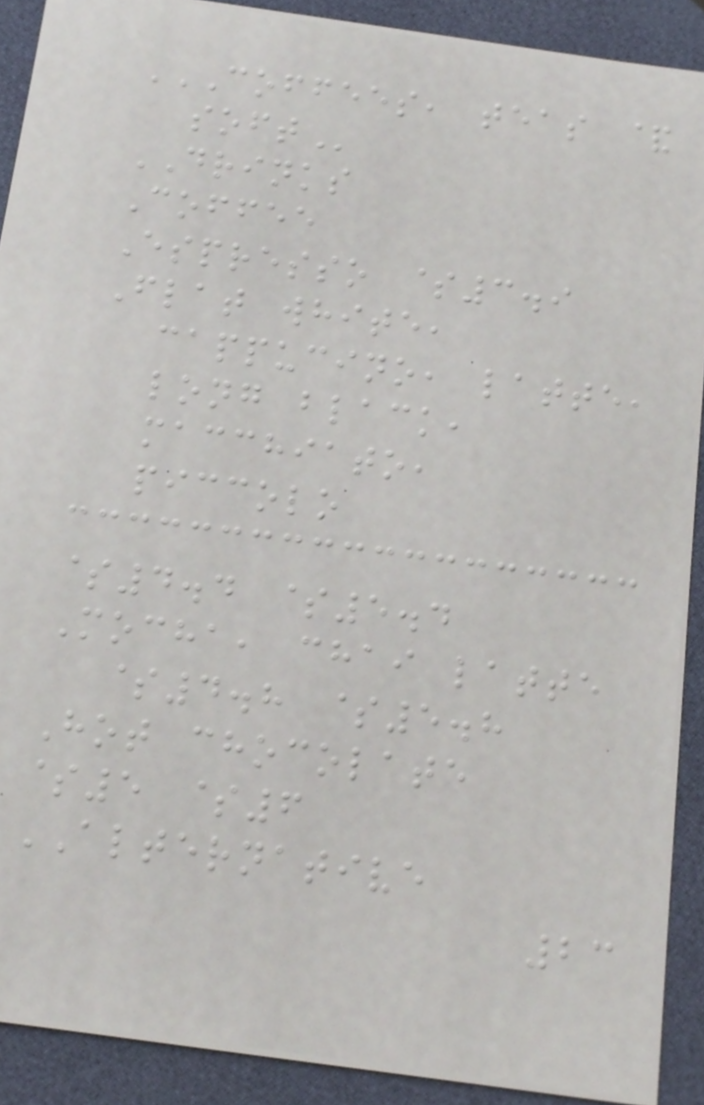COFFEES, TEAS &
SOFT
DRINKS
Coffee
Espresso $3.9
Flat white,
cappucino, latte,
long black,
macchiato,
piccolo
$4.4 $5.4
Mocha, chai latte
$4.8 $5.8
Hot chocolate
$5 $6
ALTERNATIVE
23
